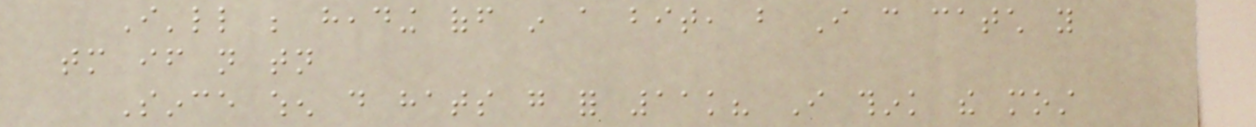I'll be heading off in a bit, but I can catch you
tomorrow if not tonight
Since when do hats go for 11k? I think the most
